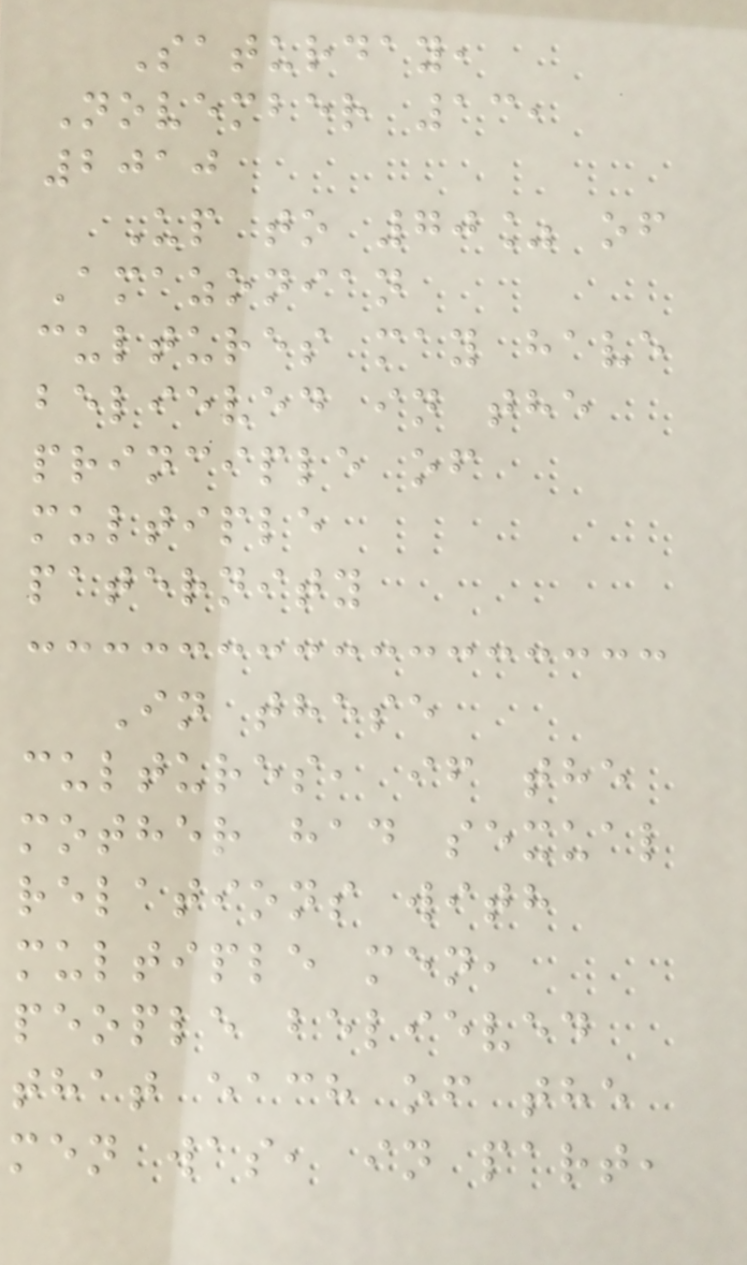Saturday,
November 13,
2010
Up to 70% of
Amazonian
cultures may have
believed in the
principle of
multiple
paternity
In these
cultures, if the
mother had sexual
relations with
multiple men,
people believed
that each of the
men was, in part,
